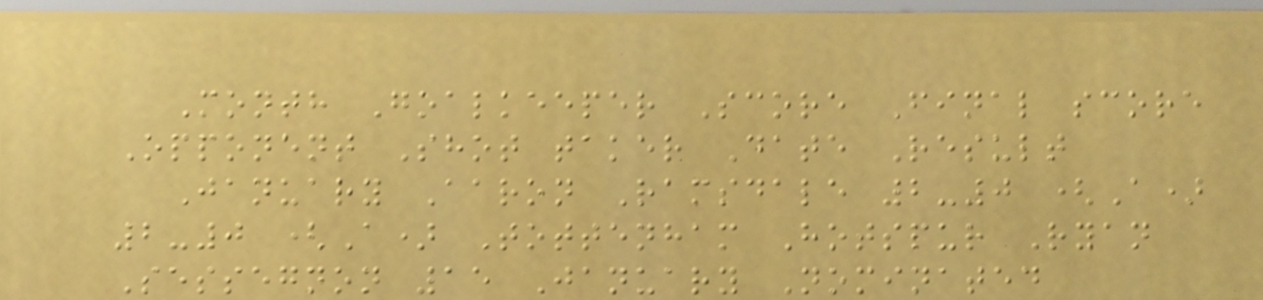Month Goalkeeper Score Final score
Opponent Shot taker Date Result
January Aaron Ramsdale 2-0 (A)
2-0 (A) Tottenham Hotspur Ryan
Sessegnon 15 January Nominated
